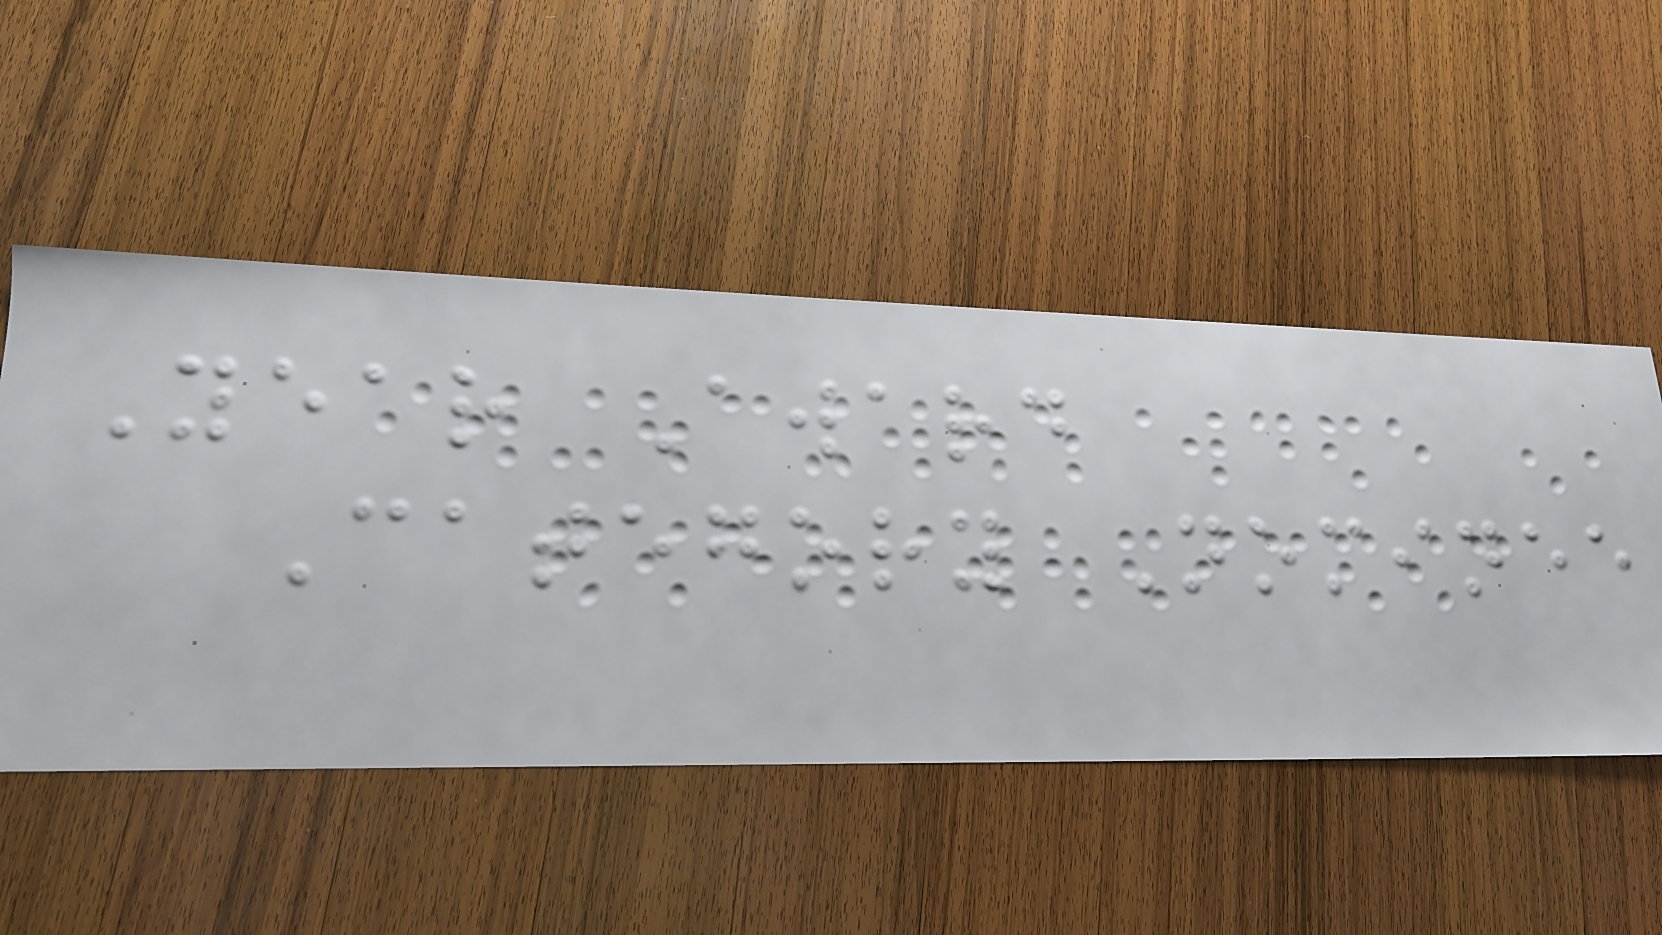Year Award
Category Nominee
